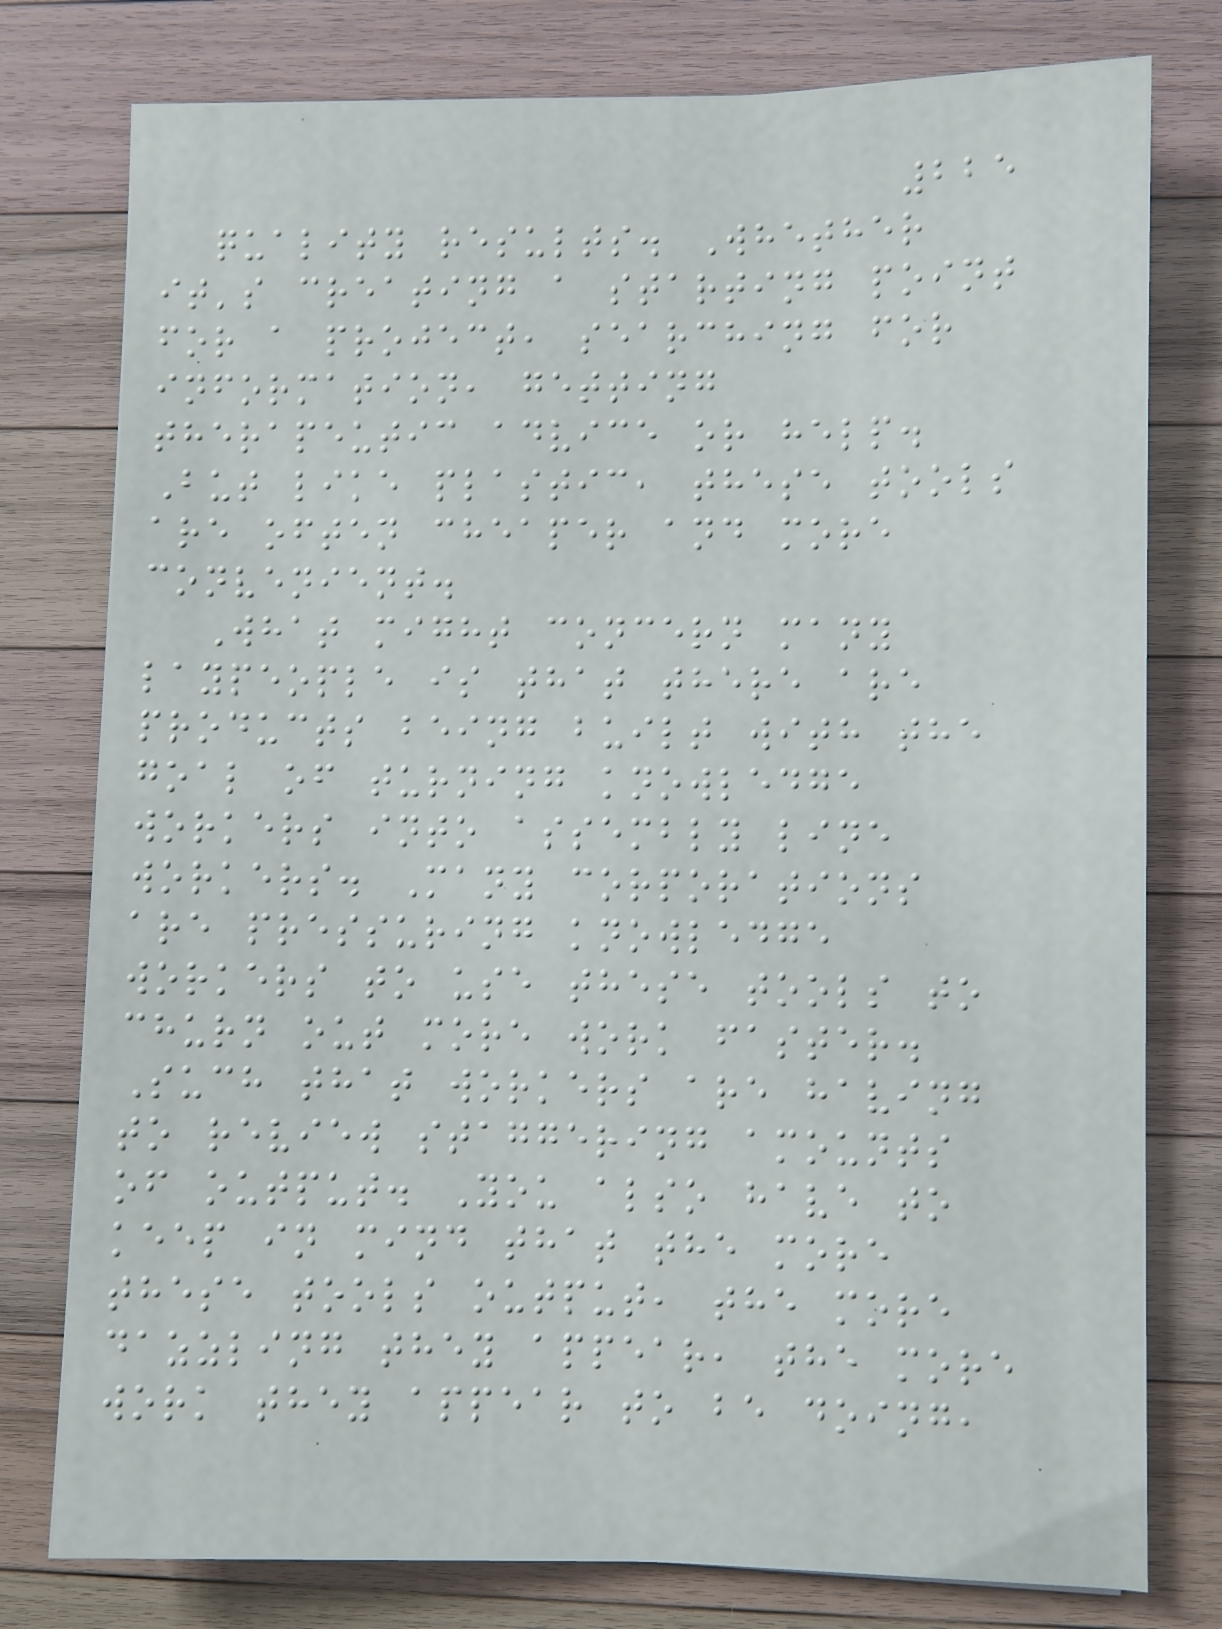225
quality results. Whether
it's creating a starting point
for a project, searching for
information, getting
therapeutic advice or help.
But like plastic, these tools
are often cheaper and more
convenient.
What might concern many
laypeople is that there are
products being built with the
goal of turning knowledge
workers into assembly line
workers. Many corporations
are pressuring knowledge
workers to use these tools to
churn out more work faster.
Such that workers are having
to review staggering amounts
of output. You also have to
keep in mind that the more
these tools output, the more
dazzling they appear, the more
work they appear to be doing,
